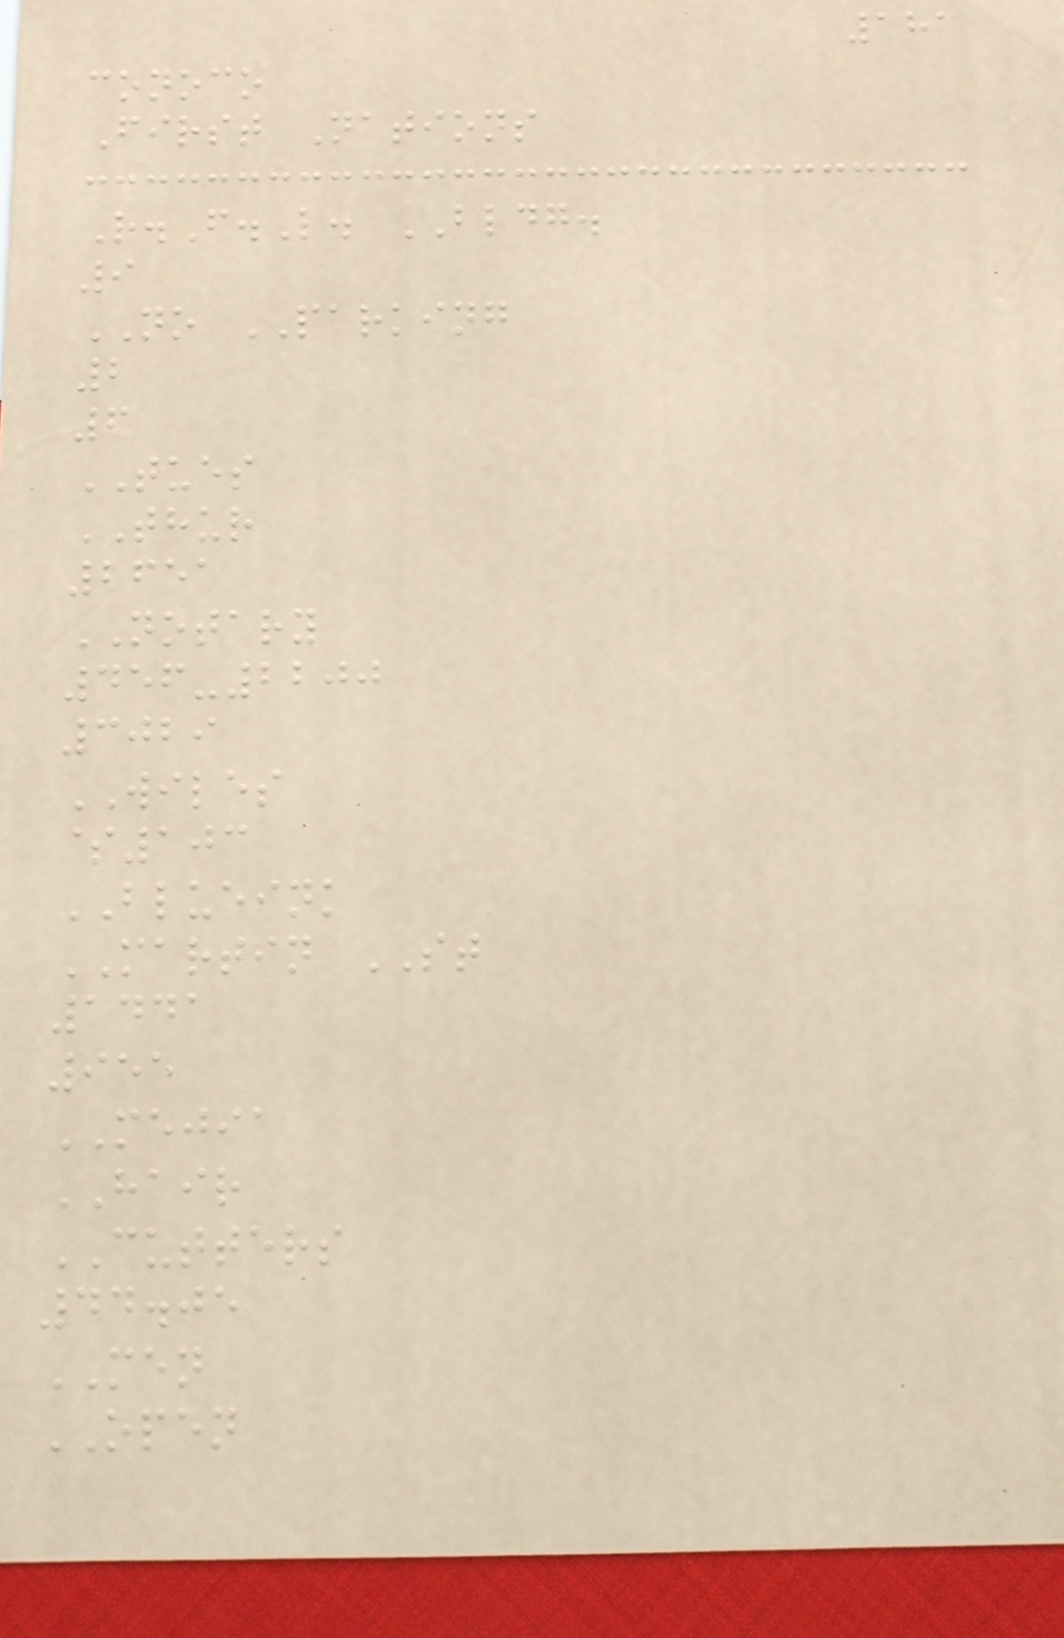181
conoco
First Nations
R.F.L. BLDG.
9
NO PARKING
2
6
TUES
THUR
2651
NOTARY
456-2200
3029
WILES
$103
BLUEINK
MARTIN ST
1441
955
MEJIA
HAIR
CUTTERS
44.05
MEN
OPEN
